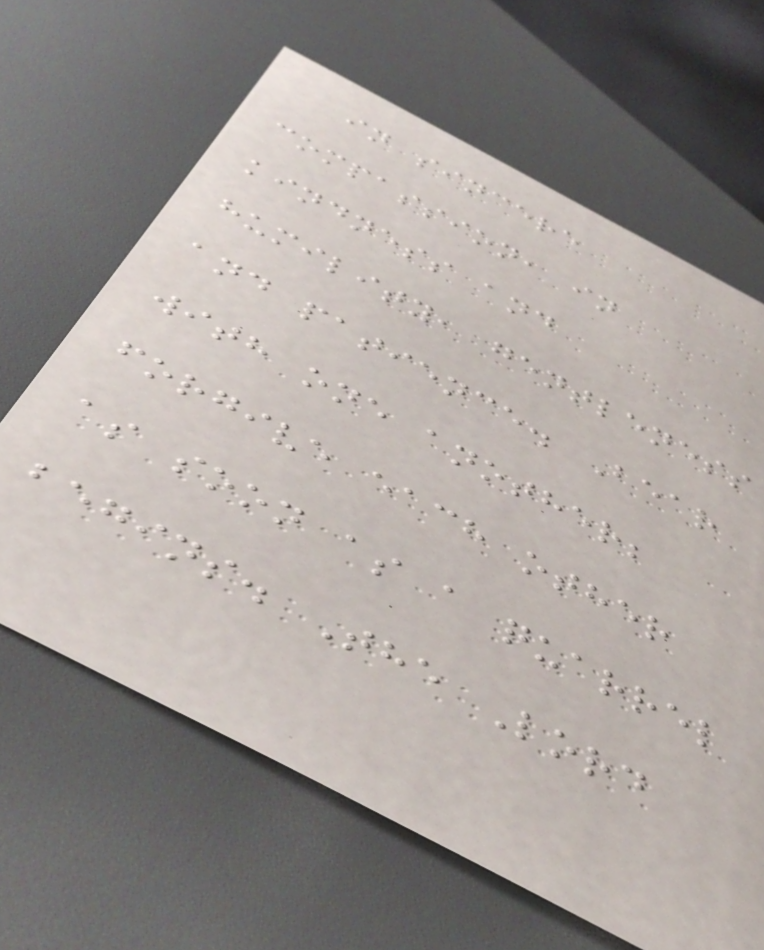in sincere
compassion, in
kindness and
humility, gentleness
and patience. Bear
with one another;
forgive each other
as soon as a quarrel
begins. The Lord
